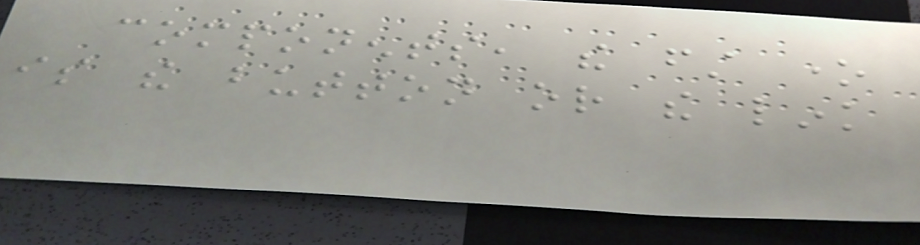components, the first one
is the button or the link
